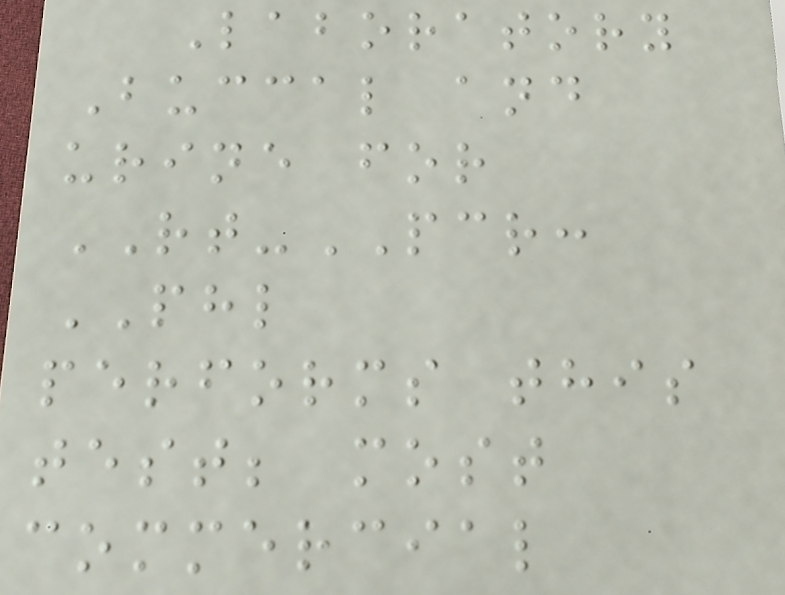Laboratory
Buccal and
urine for
RT-PCR:
PHL
performs this
test; most
commercial
